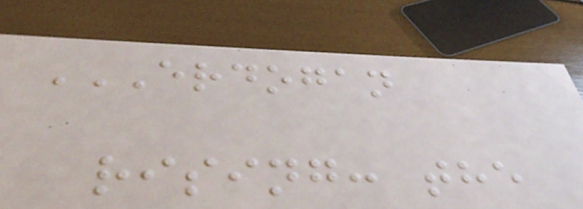ERDOGAN
RISING: THE
